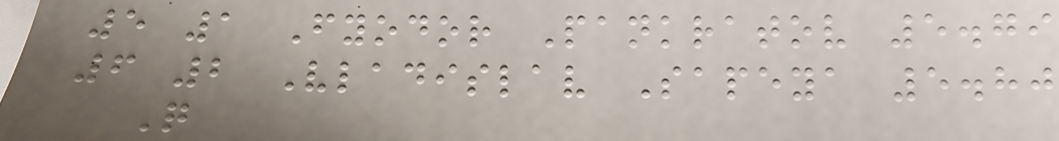5 1 Fyodor Pankratov 5.79
6 2 Vladislav Sapeya 5.80
Q
